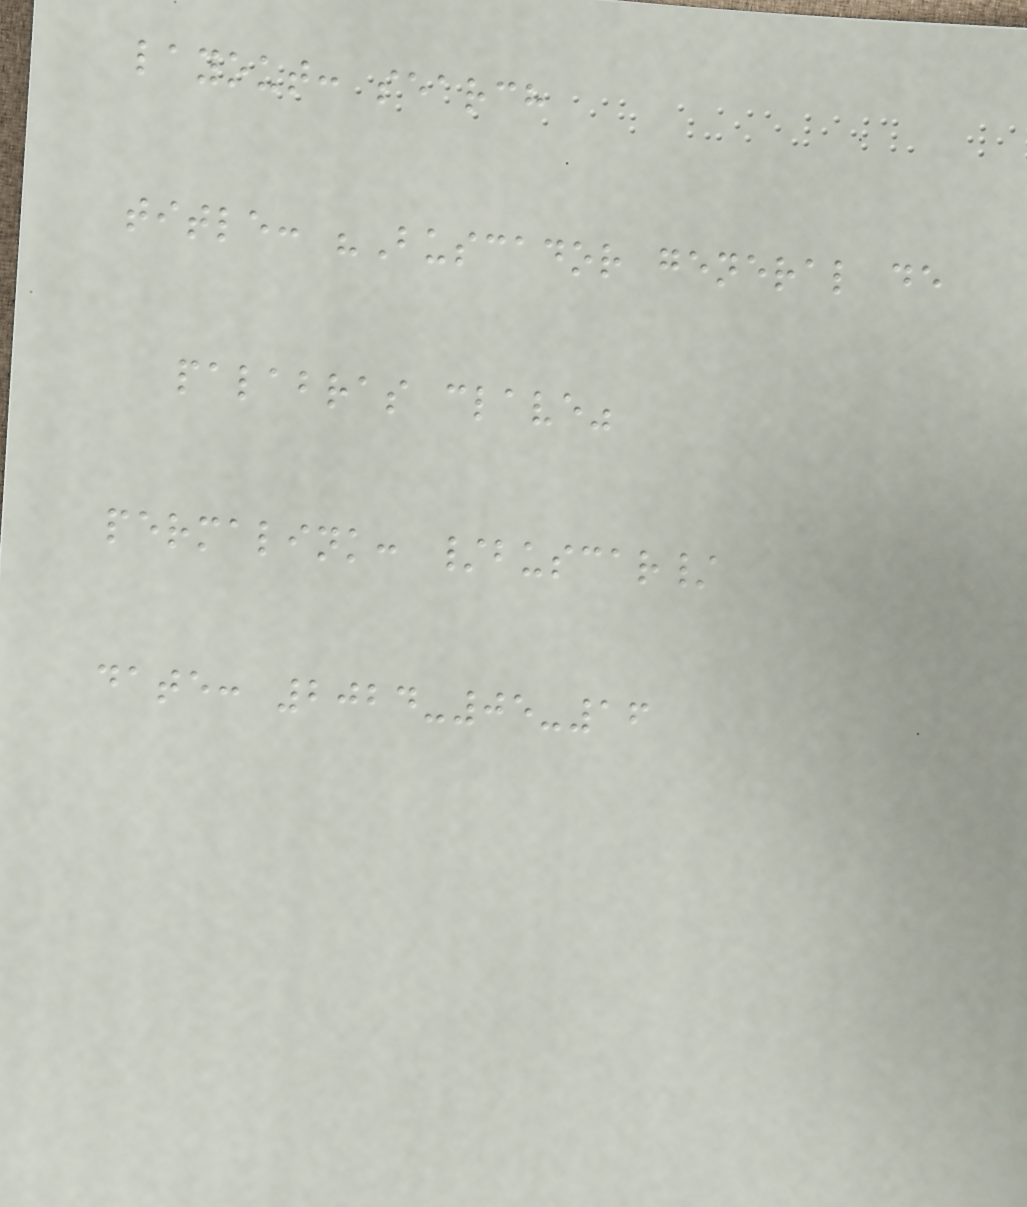layout: search
title: "Buscador general de
palabras clave"
permalink: /buscar/
date: 2024-05-16
